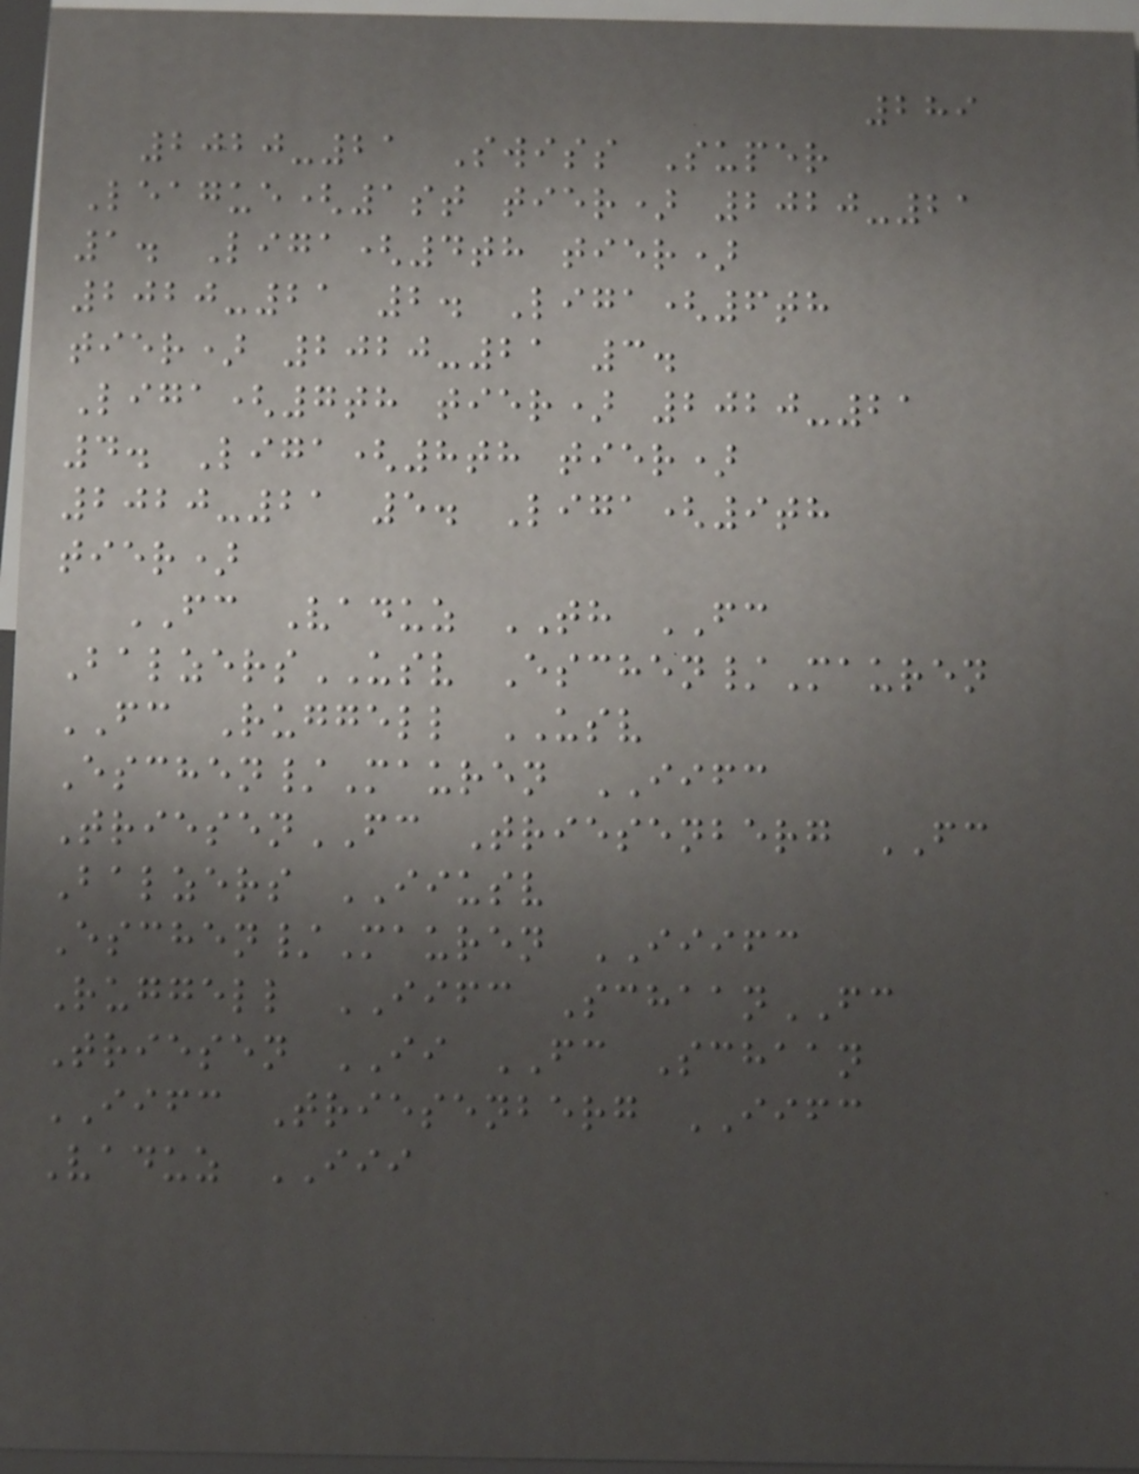289
2020-21 Swiss Super
League(1st tier) 2020-21
1. Liga(4th tier)
2020-21 2. Liga(6th
tier) 2020-21 3.
Liga(7th tier) 2020-21
4. Liga(8th tier)
2020-21 5. Liga(9th
tier)
FC Vaduz TH FC
BalzersUSV Eschen/Mauren
FC Ruggell USV
Eschen/Mauren IIFC
TriesenFC Triesenberg FC
Balzers IIUSV
Eschen/Mauren IIIFC
Ruggell IIFC SchaanFC
Triesen II FC Schaan
IIFC Triesenberg IIFC
Vaduz III
